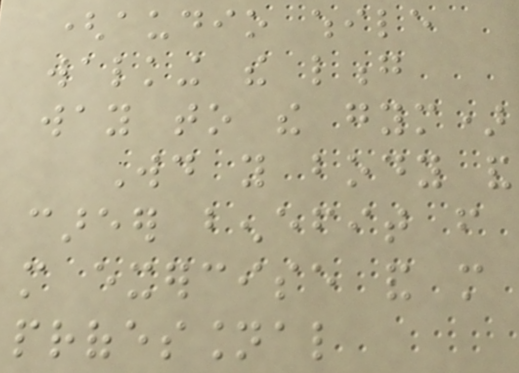(audio while
walking the long
way to the gym)
Would you body and
career benefit from
more exercise and more
professional
